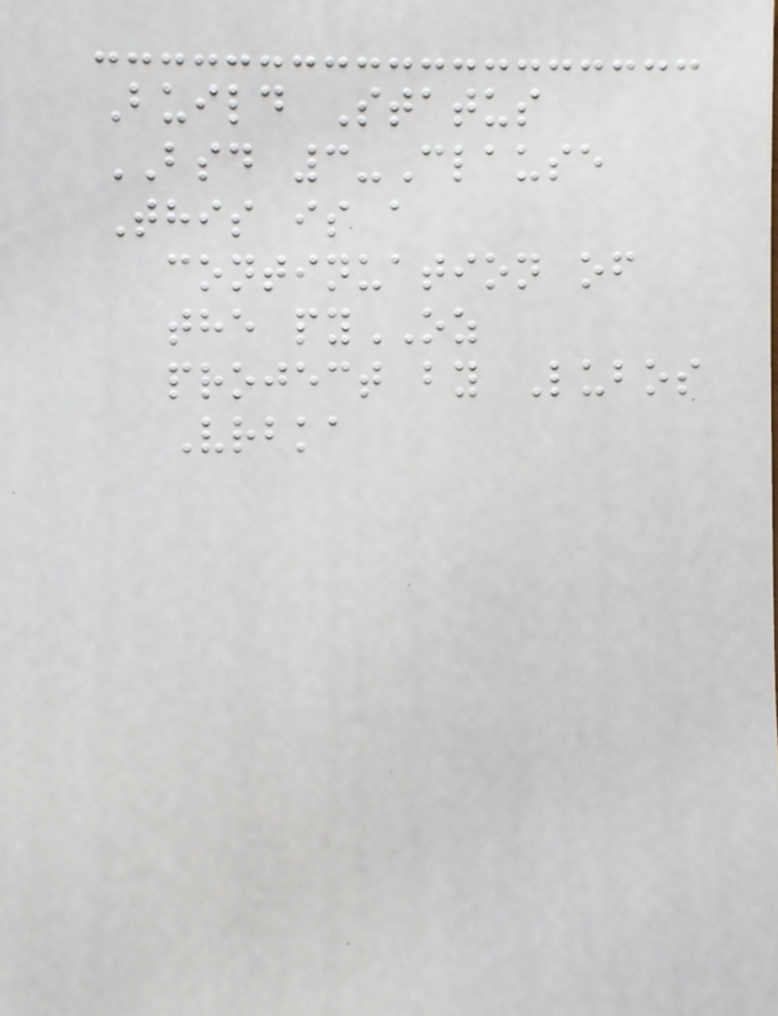Build Status
BSD 3-Clause
This is a
continuation of
the pyOZ
project by Lubos
Vrbka
